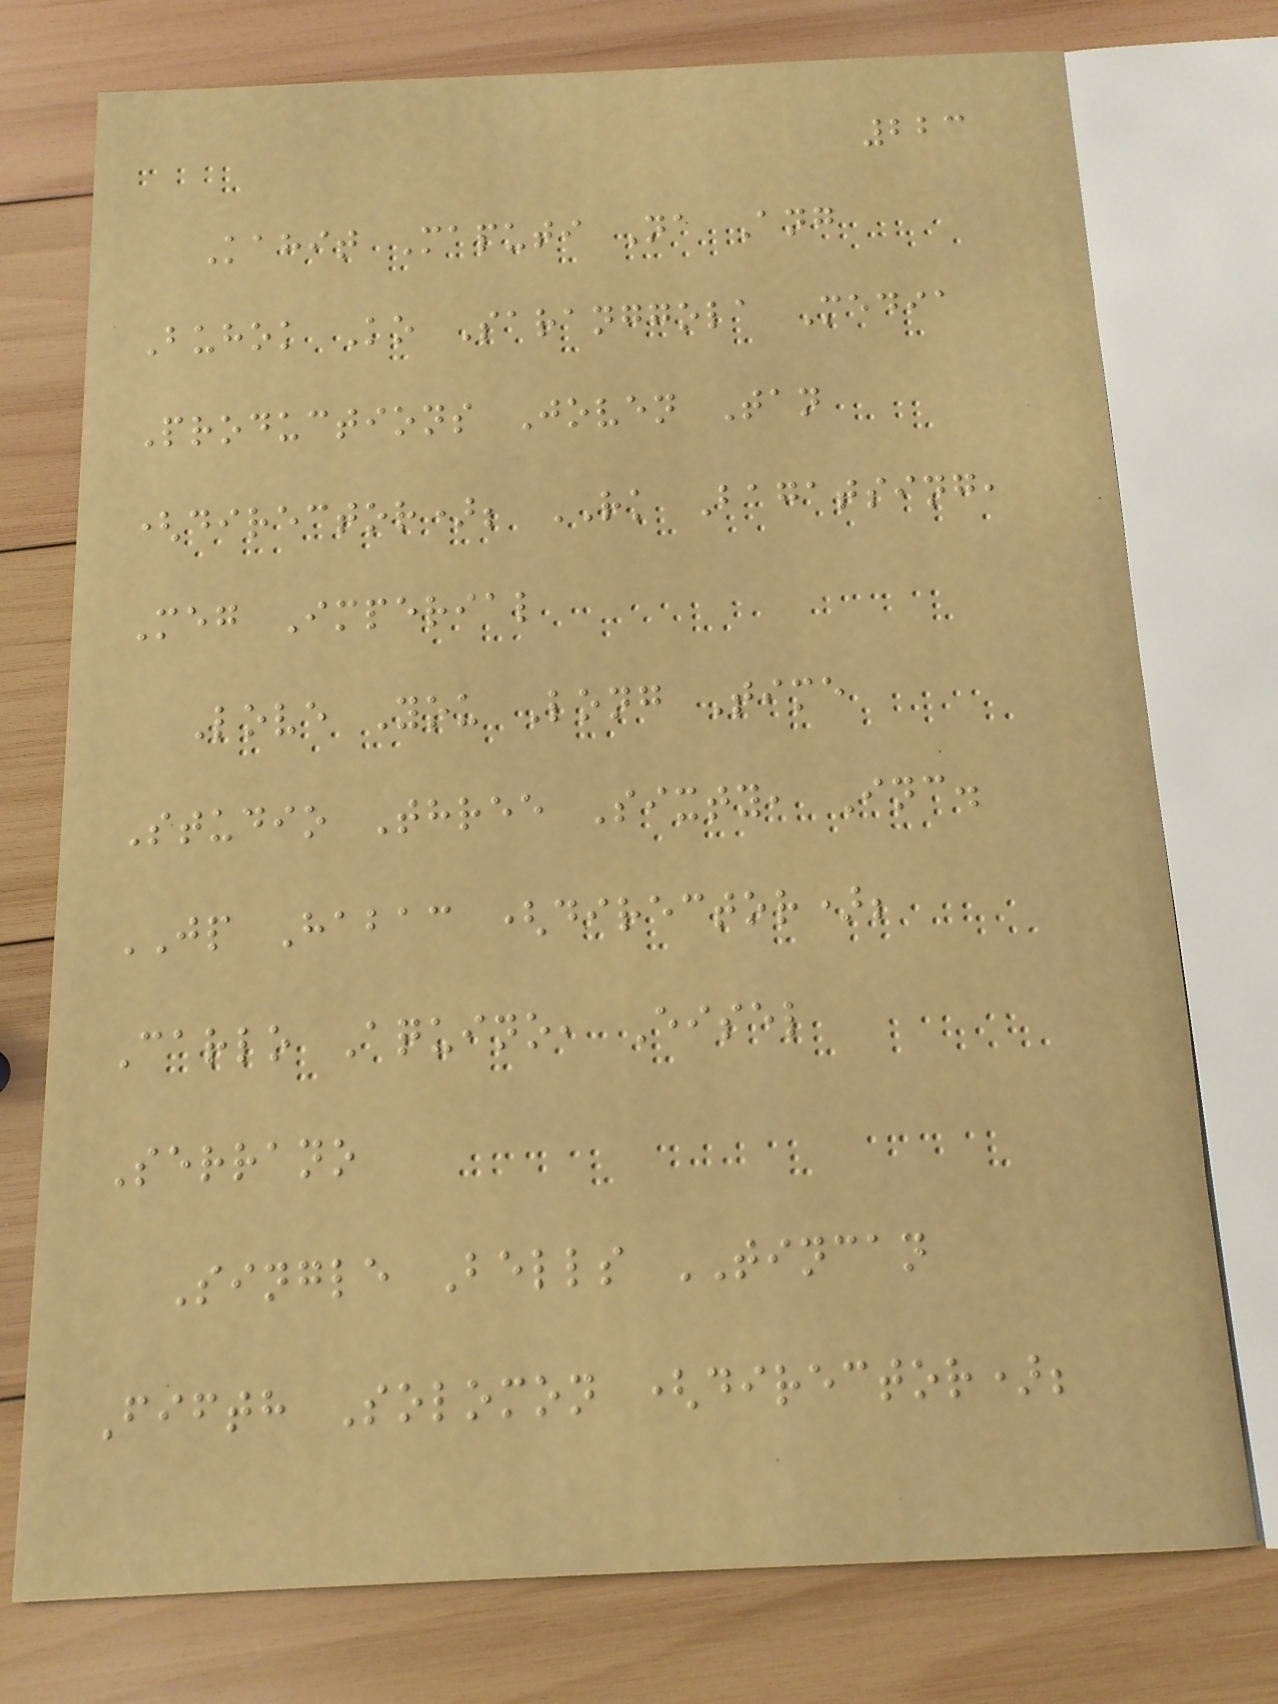223
Kahit Maputi Na Ang
Buhok Ko Saranggola Media
Productions Joven Tan
(director); RK Bagatsing,
Meg Imperial
Love You Long Time
Studio Three Sixty, Inc.
JP Habac (director);
Carlo Aquino, Eisel
Serrano
Single Bells TINCAN
Fifth Solomon (director);
